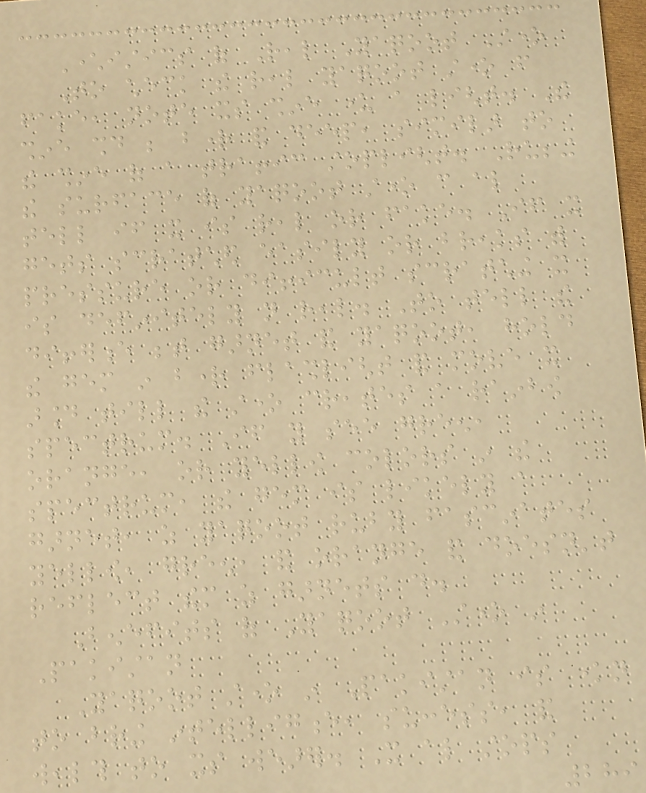Characteristics of Real Yaqoot Stone
To check the real yaqoot stone from
fake, note its shine under a light. The
shine should be bright and deep, similar to
the shine of a traffic stoplight. Rubbing
the surface of yaqoot stone can also
tell if it is real or fake. If it
gets scratched easily or breaks with
pressure or difficult scratching it
is definitely not real. To tell the
difference between garnet and yaqoot, hold
the gem in bright flashlight and move it
around till the stone creates a rainbow
spectrum. If you see green,
orange, or yellow colors in the
spectrum, the gem is likely a
garnet, as yaqoot ruby fascinates
yellow, green, and orange and doesn't
reflect them as garnets do.
Benefits of Yaqoot Stone in
Pakistan
Yaqoot stone in Pakistan is known
to bring intelligence, success, and
wealth to its wearer. It also stops
289
